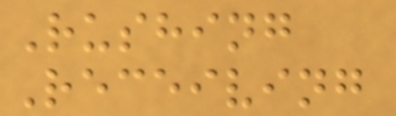Rushing
Receiving
